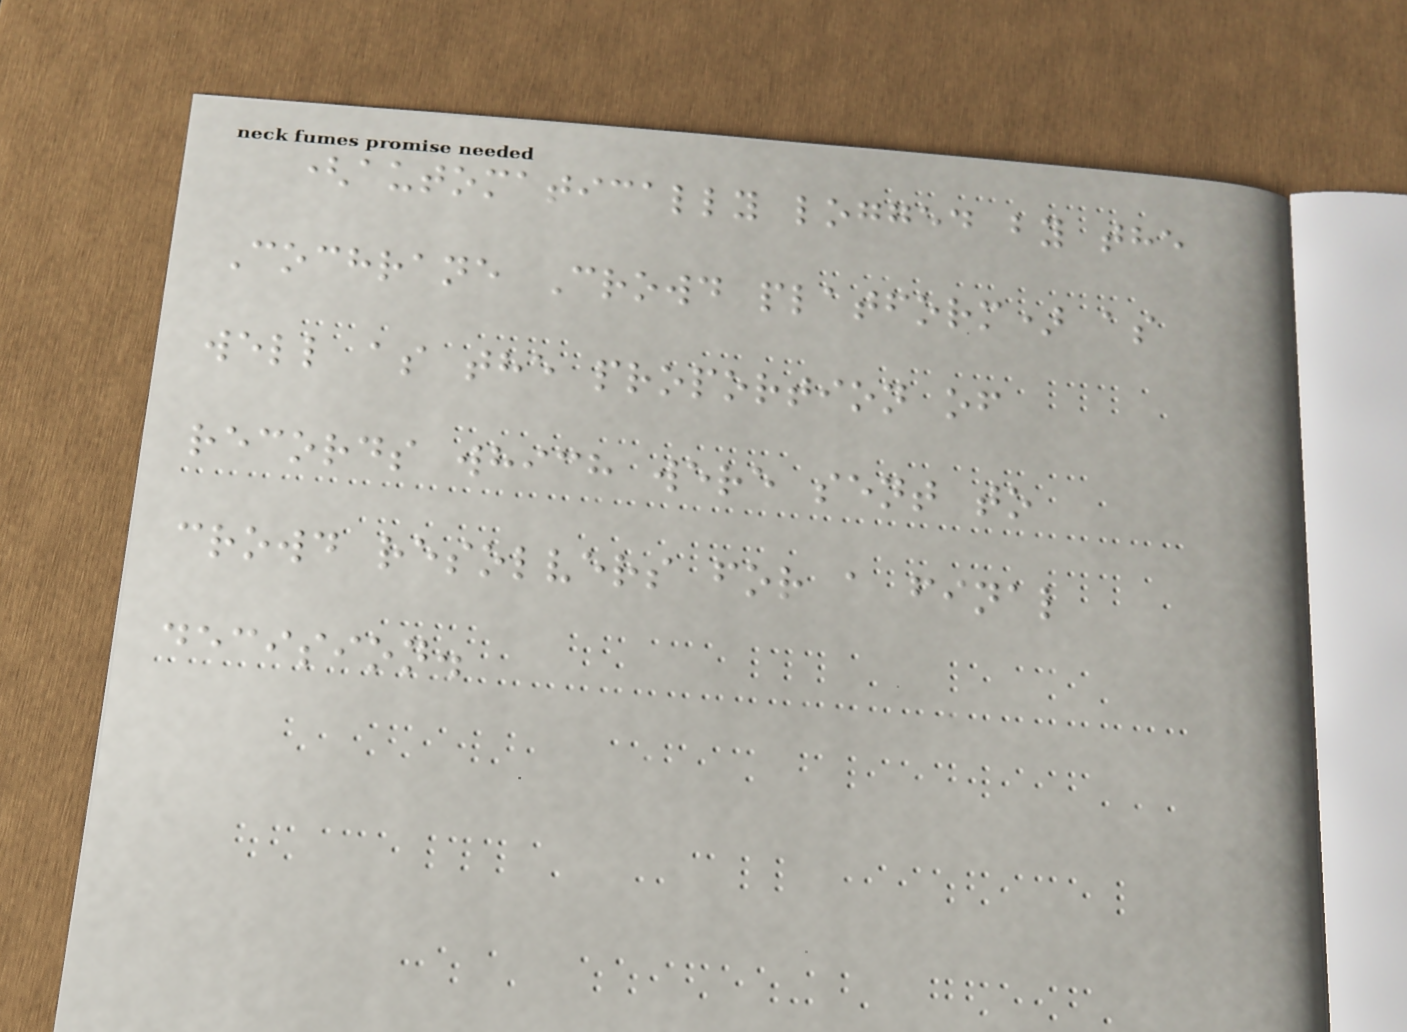(automatically logged by the
Cochrane Crowd platform) as
well as the proportion of
records which were sent to
crowd resolvers for a final
decision.
